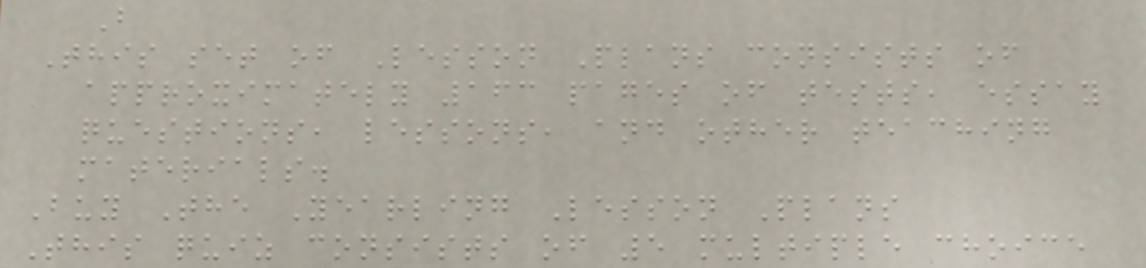B
This set of Lesson Plans consists of
approximately 163 pages of tests, essay
questions, lessons, and other teaching
materials.
Buy The Yearling Lesson Plans
This quiz consists of 5 multiple choice
